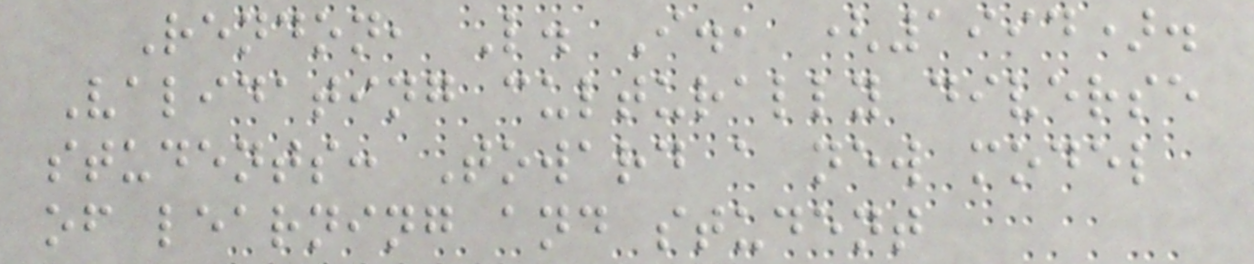Rendon, L. I., (1994).
Validating culturally diverse
students: Toward a new model
of learning and student
